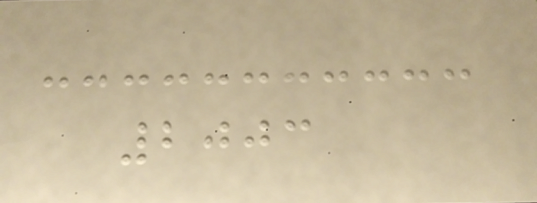2003
